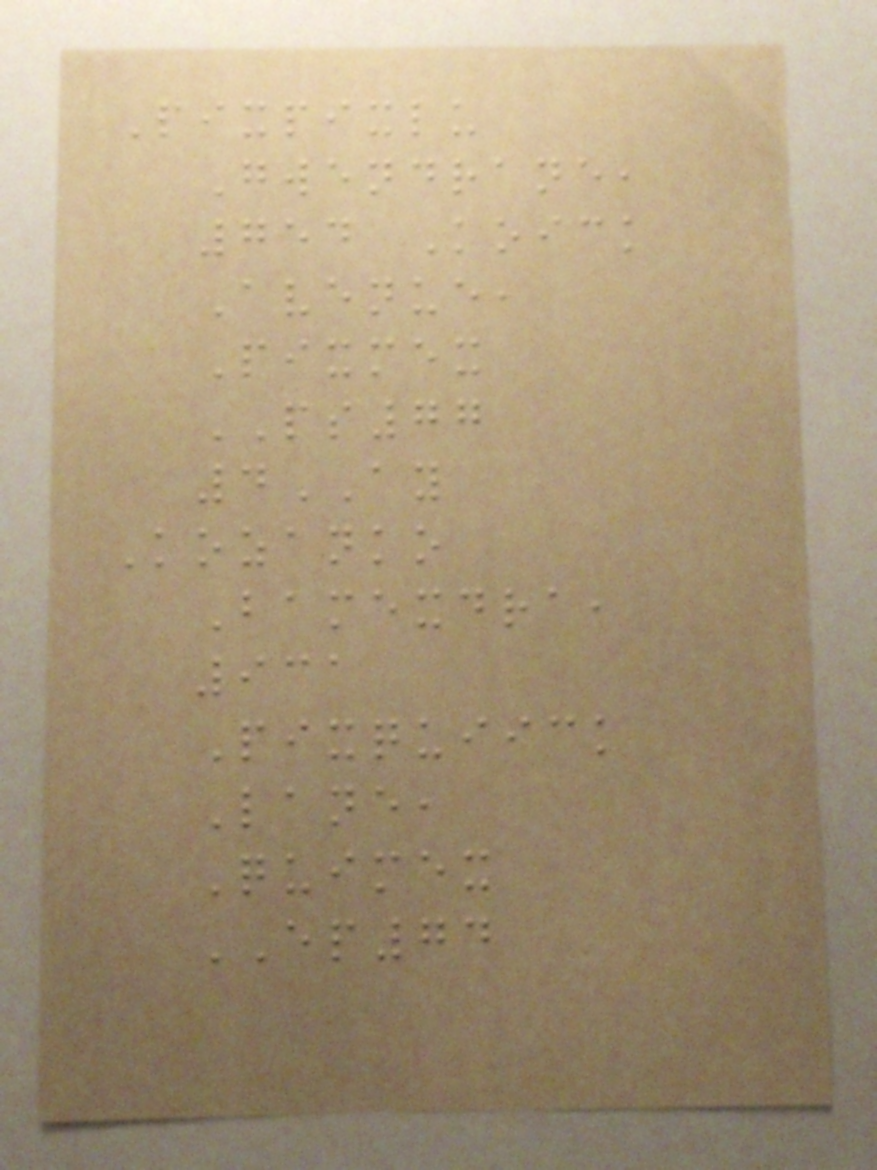Pixpixlu
Gwendrane,
754 Koick
Avenue,
Pixmex
PS77
4AY
Kozanko
Bamexdra,
931
Pixquiick
Lane,
Quimex
EP74
